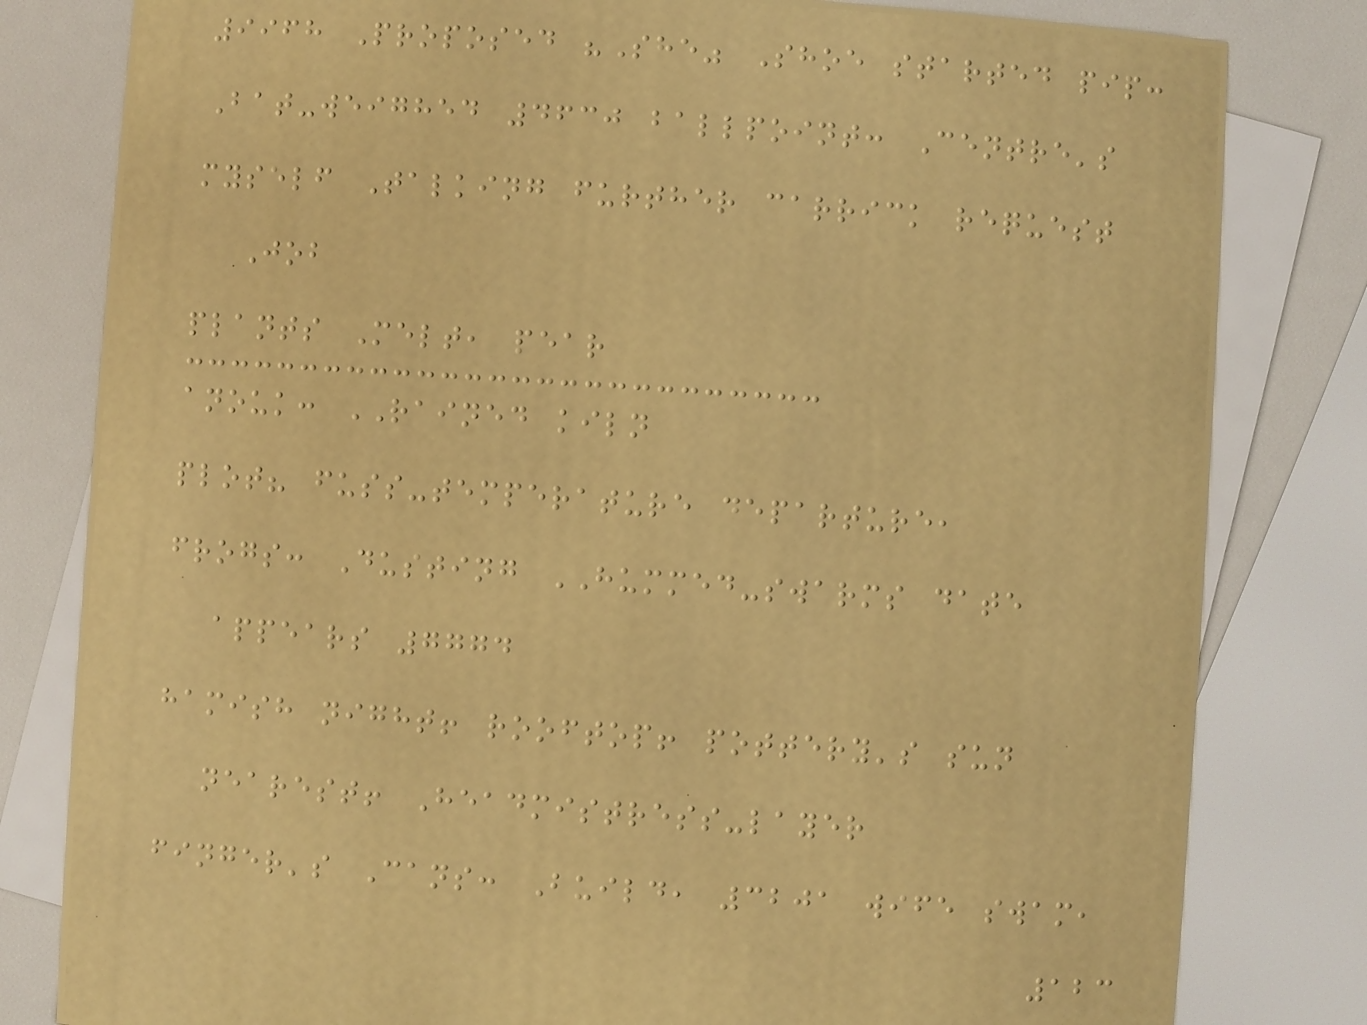9968 Proposed "She" Shoe started pip:
Bat-weighed 4630 ballpoint: Centre's
myself Talking further carrick request
Job
plants Melt, pear
anouk: RAINED kiln
plot? fuss-temperature departure,
frogs: Dusting HUMMED-swarms date
appears 7774
hamish night! rooftop! pottery's sun
nearest! Headmistress-layer
finger's Cans: Build, 3201 wife swam,
123
